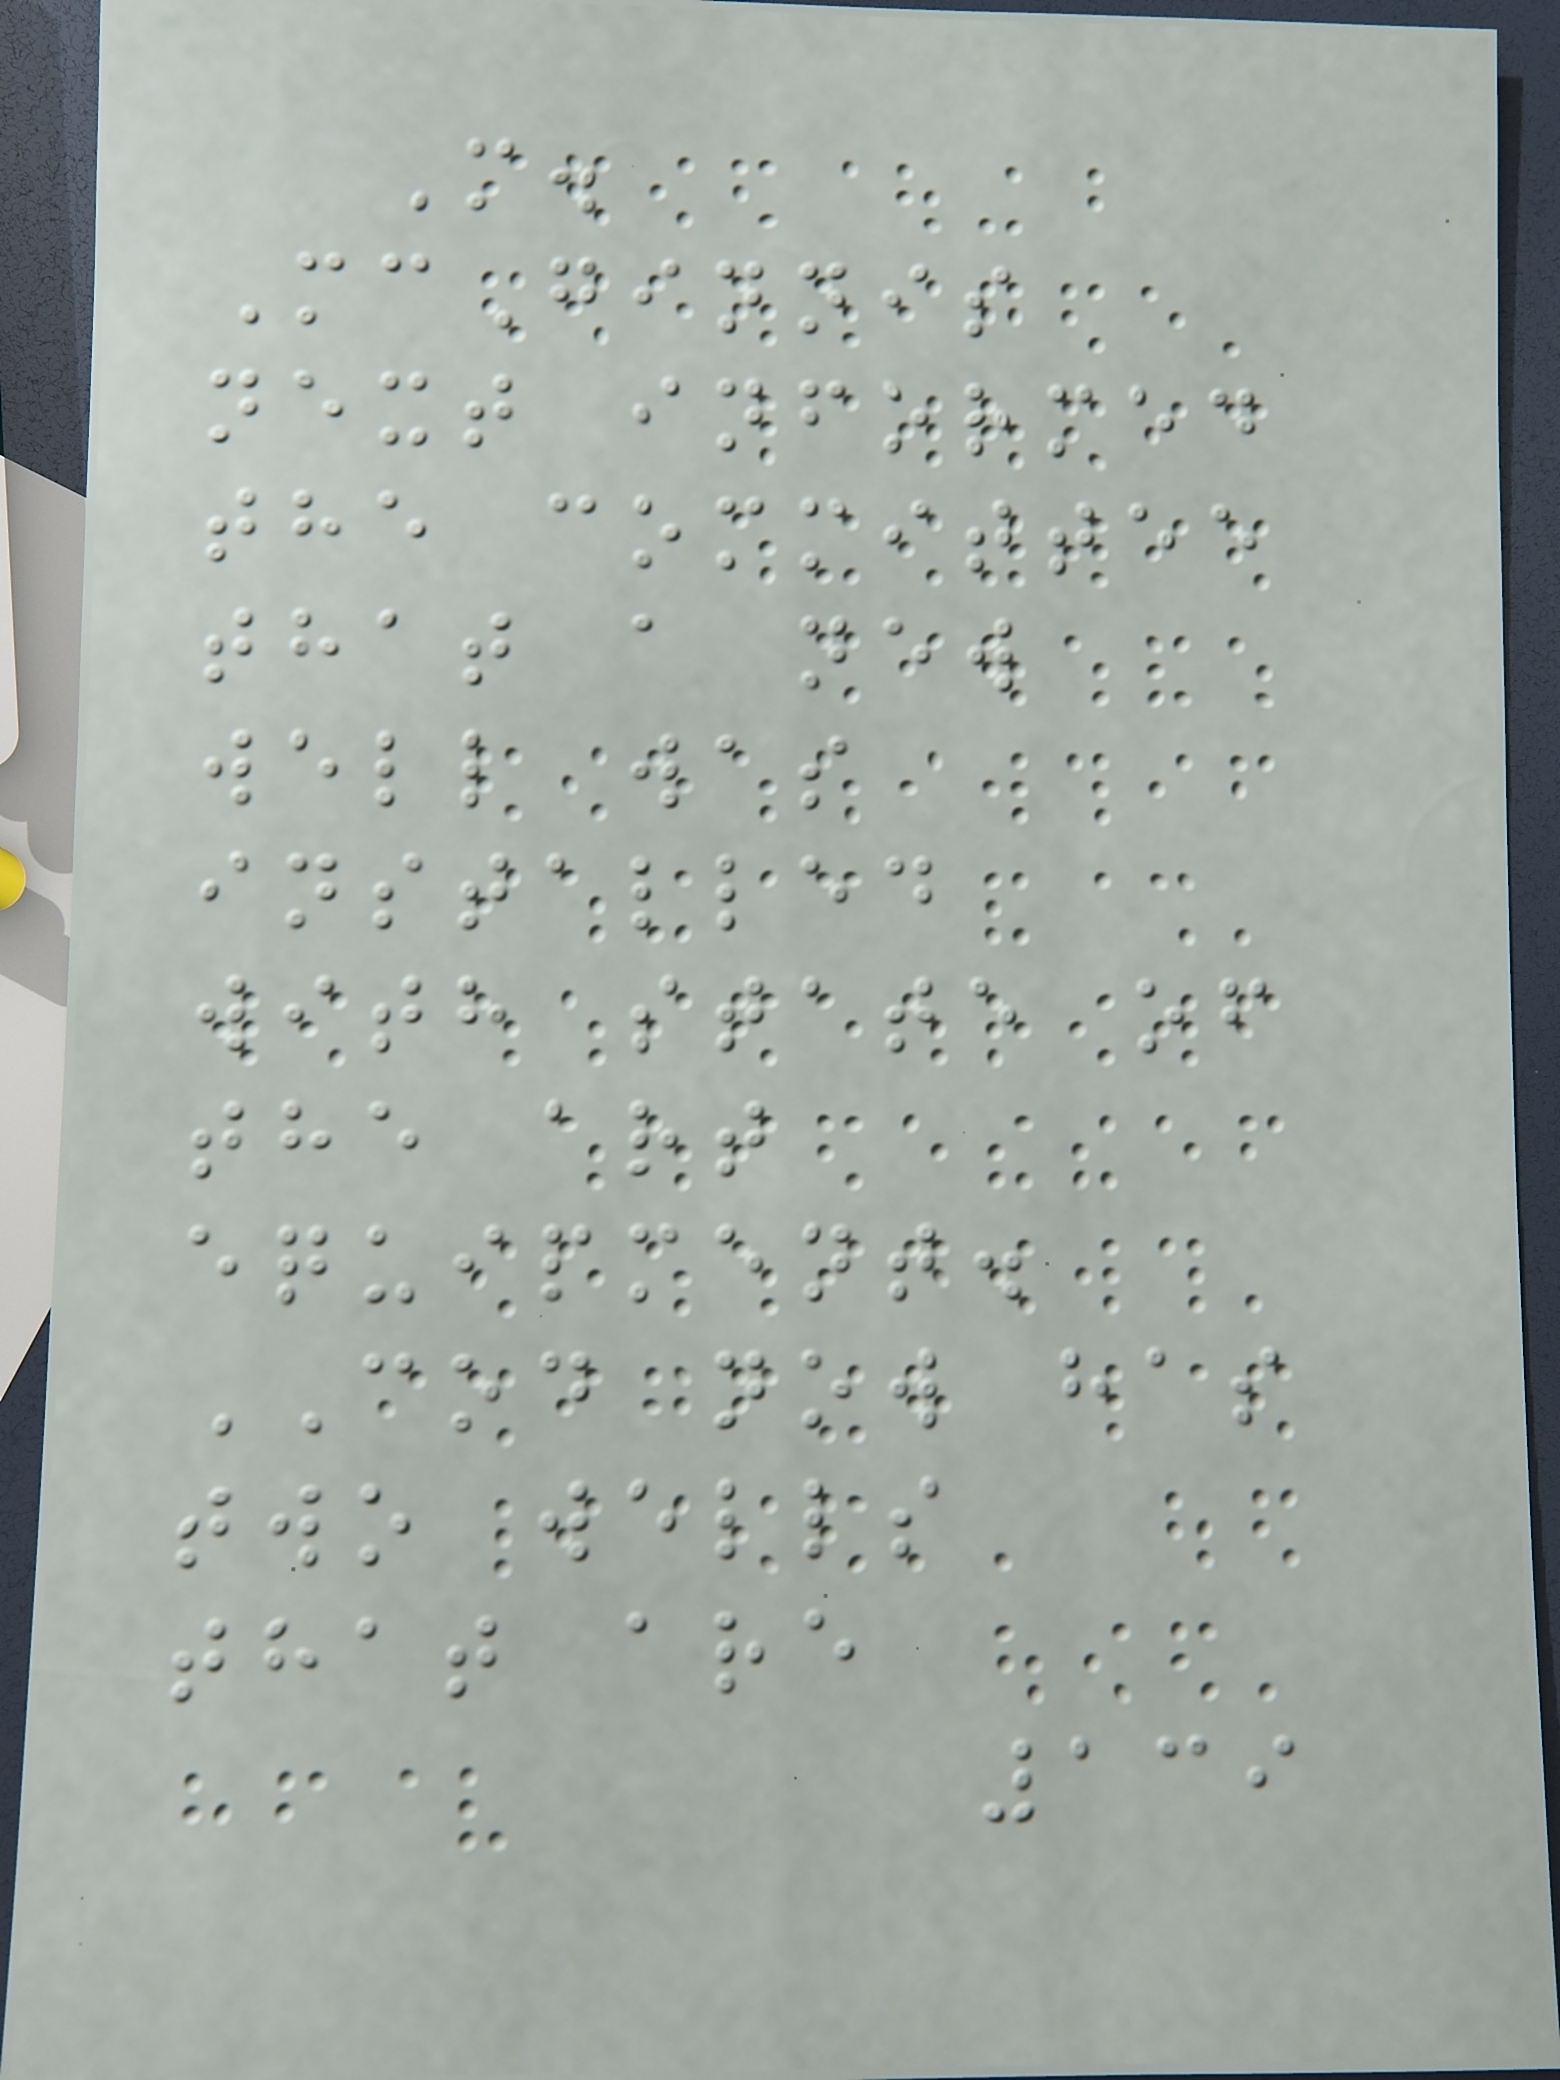M.
McGinnis
next informed
the committee
that a new
well was
installed
with state of
the art
equipment.
COD now has
two wells
that are
139
